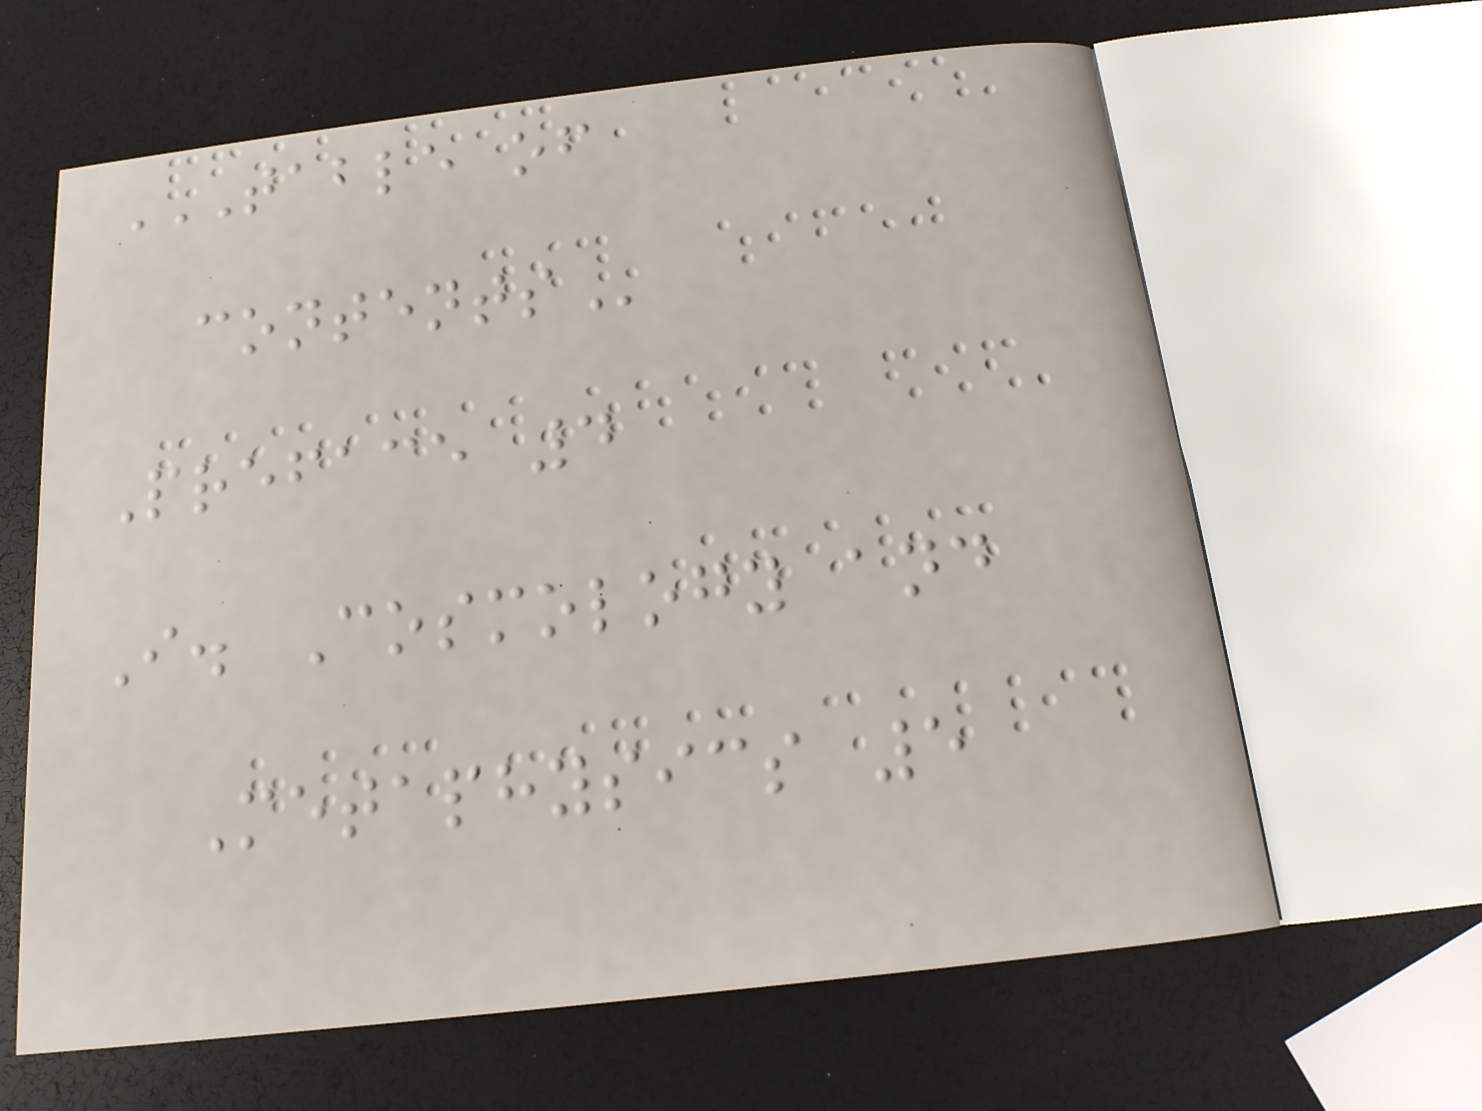TABLE OF
CONTENTS
Preface 4
I. Cosmology and
Metaphysics 5
